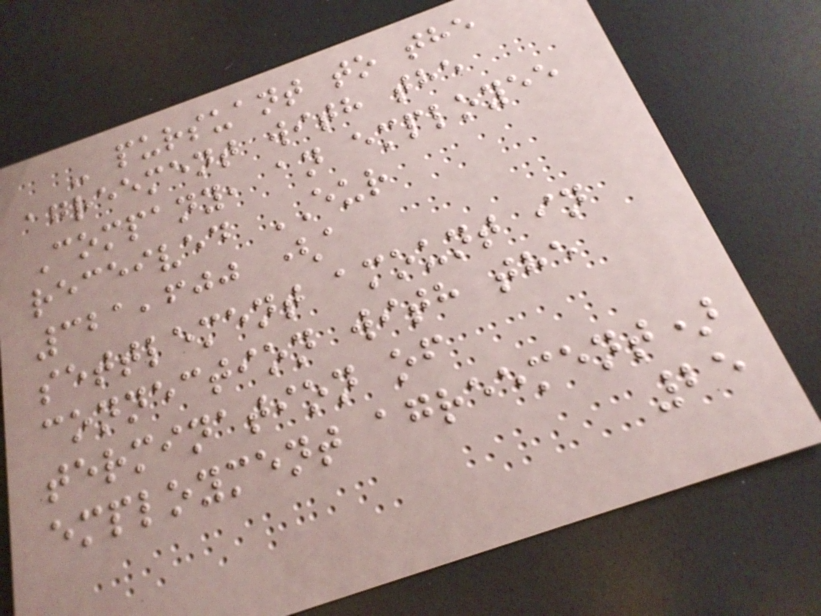- pursuant to the
agreement with the
Company, an employee
received EUR
321,600 (a
settlement amount in
connection with the
termination of
employment agreement)
25
